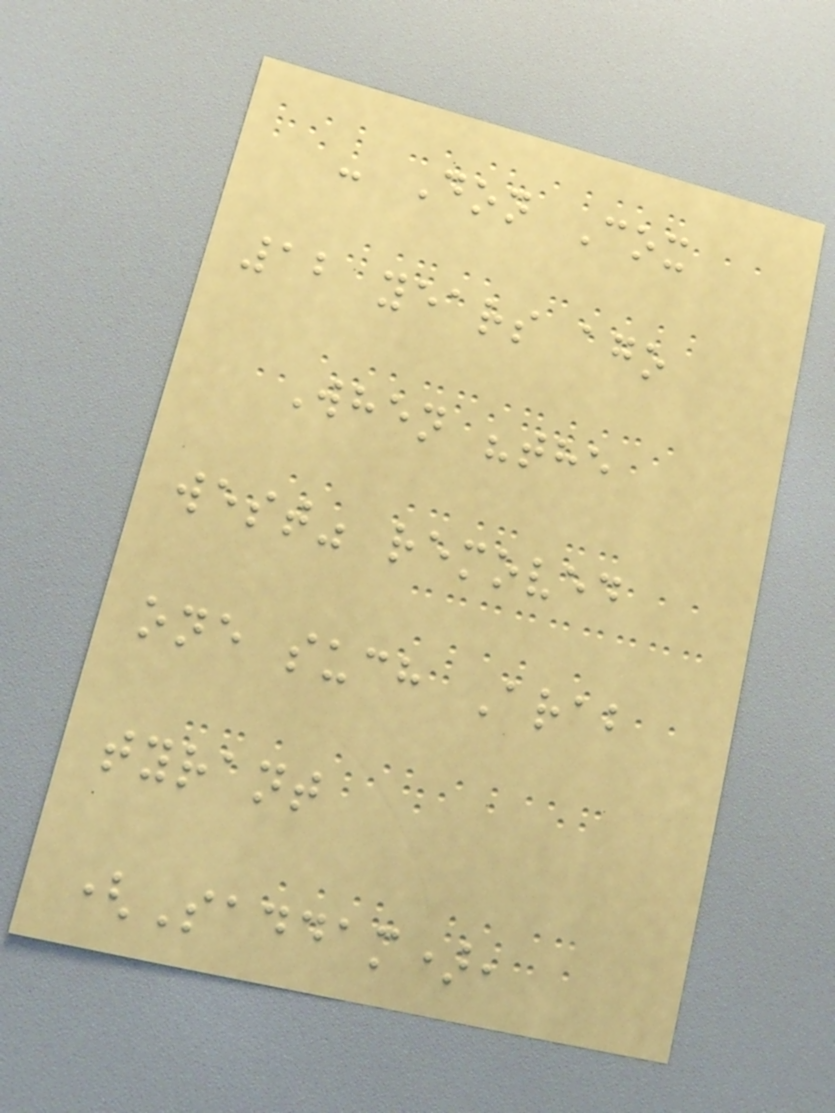- Don Cox
12 years ago
When "the
west" removed
one such Arab
tyrant
(Saddam),
